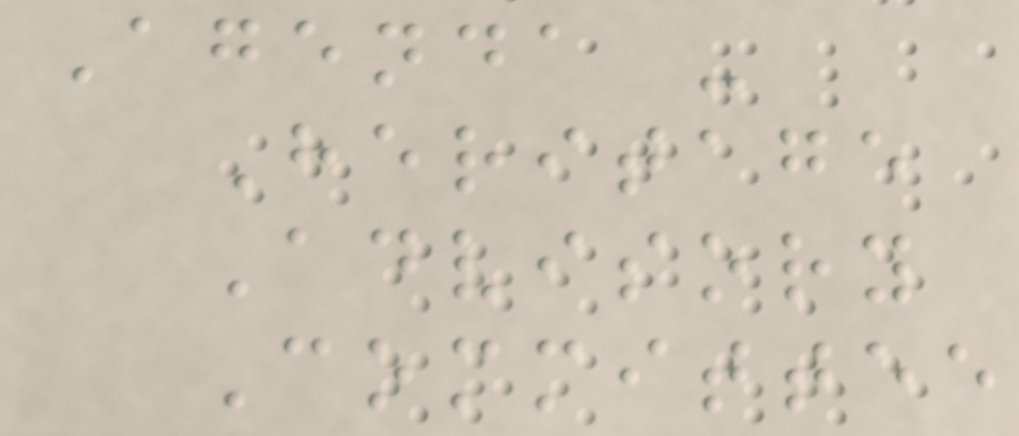Agenda -
Heritage
Advisory
Committee
